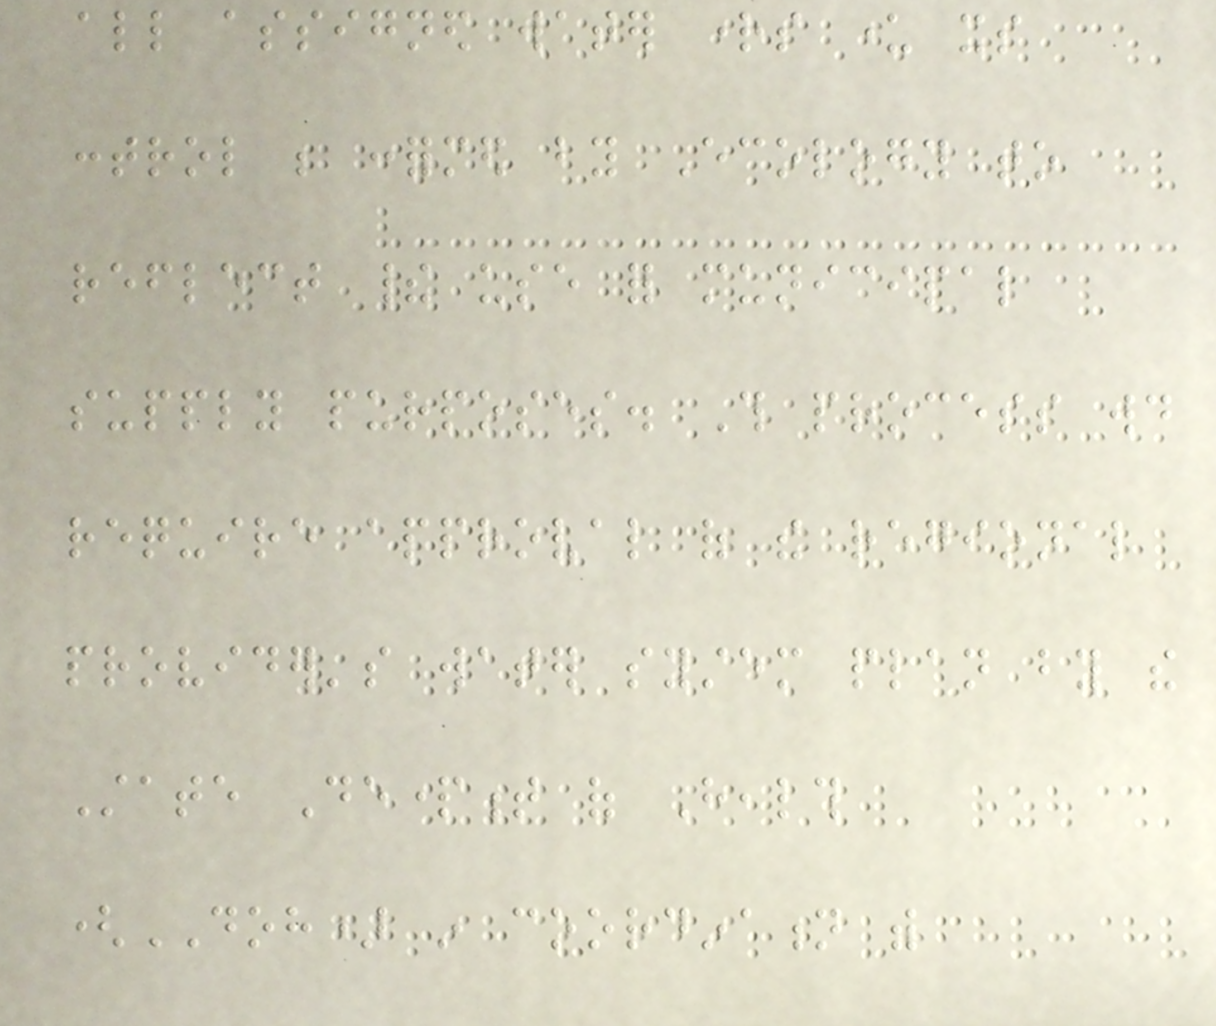all assigned water rights under its
control be conformed by Ecology to
reflect their use for municipal
supply purposes. This process would
require approval of the regional
provider's water system plan by the
State Department of Health
(DOH) in coordination with
